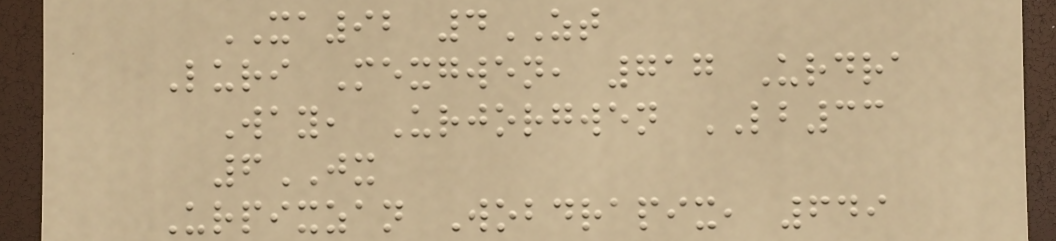XA92 4ZT
Luri Mexgwen, 717 Urdra
Way, Urjorgwen LB33
6JX
Urpixzan Wobdrapix, 649
